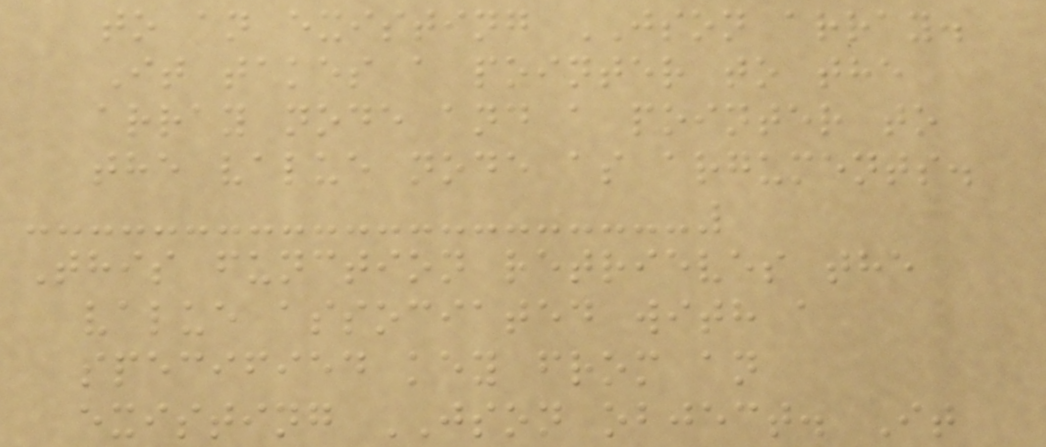to an existing JSON array.
It takes a pointer to the
array node and a pointer to
the value node as arguments.
This function retrieves the
value associated with a
specified key from an
existing JSON object. It
